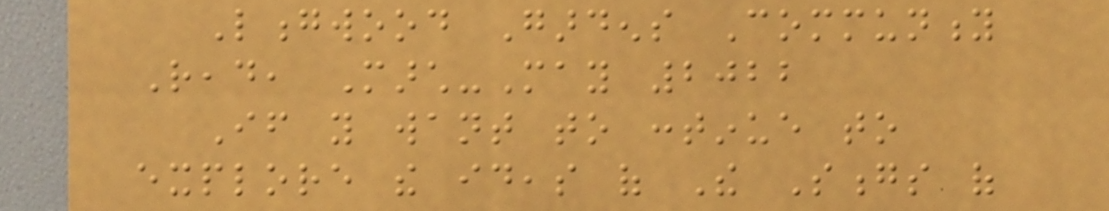Longwood Gardens Community
Read, March-May 2022
If you want to continue to
explore the ideas of The Songs of
